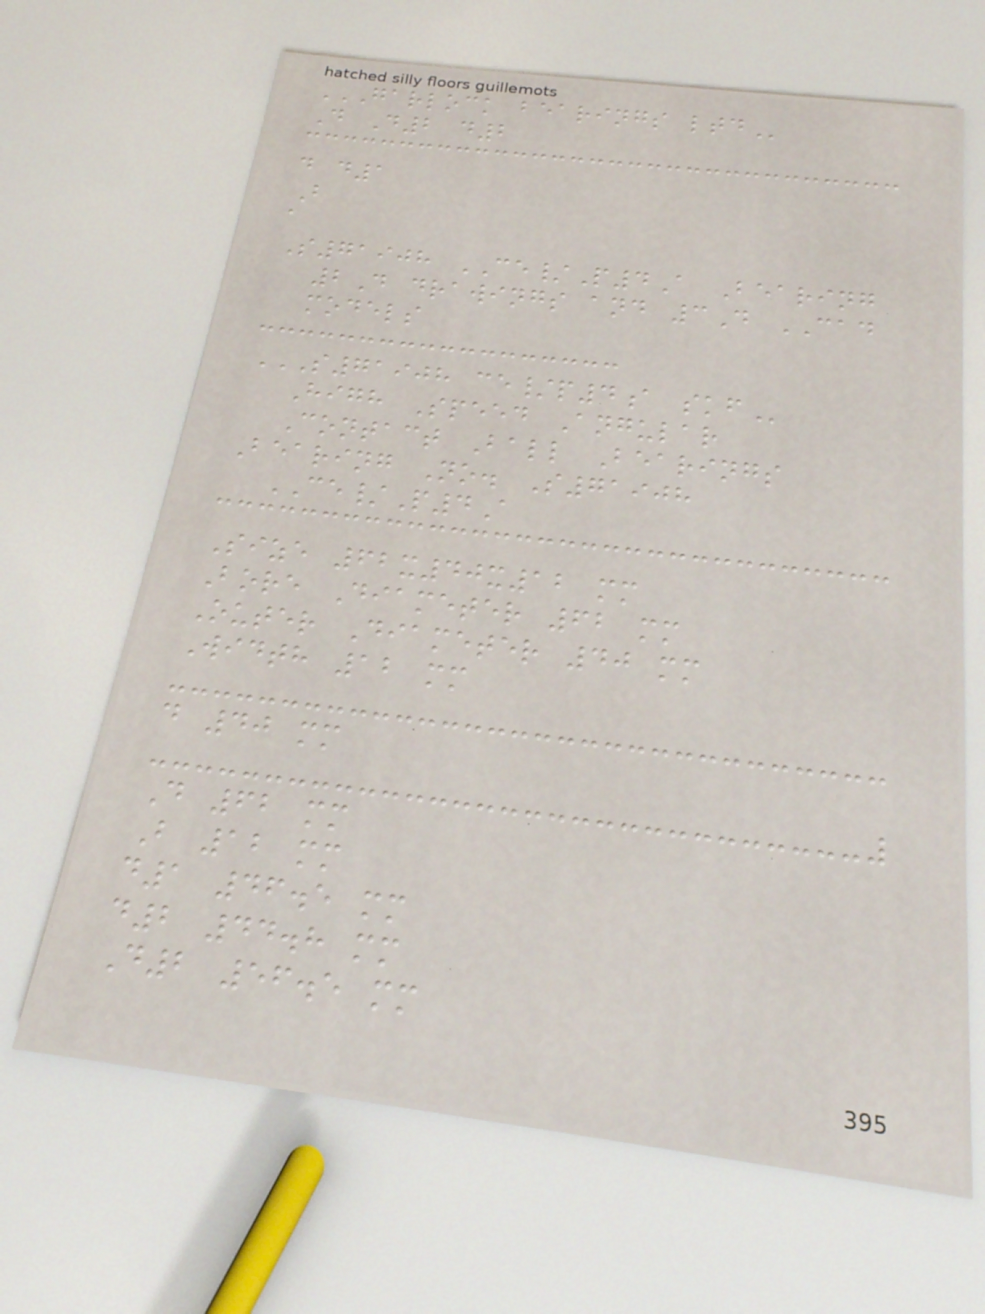GARLOCK BEARINGS LTD
D D2 d2
d d1
B
a
S71908 CE/P4A Bearing
2D drawings and 3D CAD
models
S71908 CE/P4A SKF
High Speed Angular
Contact Ball Bearings
Bearing No. S71908
CE/P4A
Size 62x40x12 mm
Bore Diameter 62 mm
Outer Diameter 40 mm
Width 12 mm
d 40 mm
D 62 mm
B 12 mm
d1 46.5 mm
d2 44.8 mm
D2 56.5 mm
